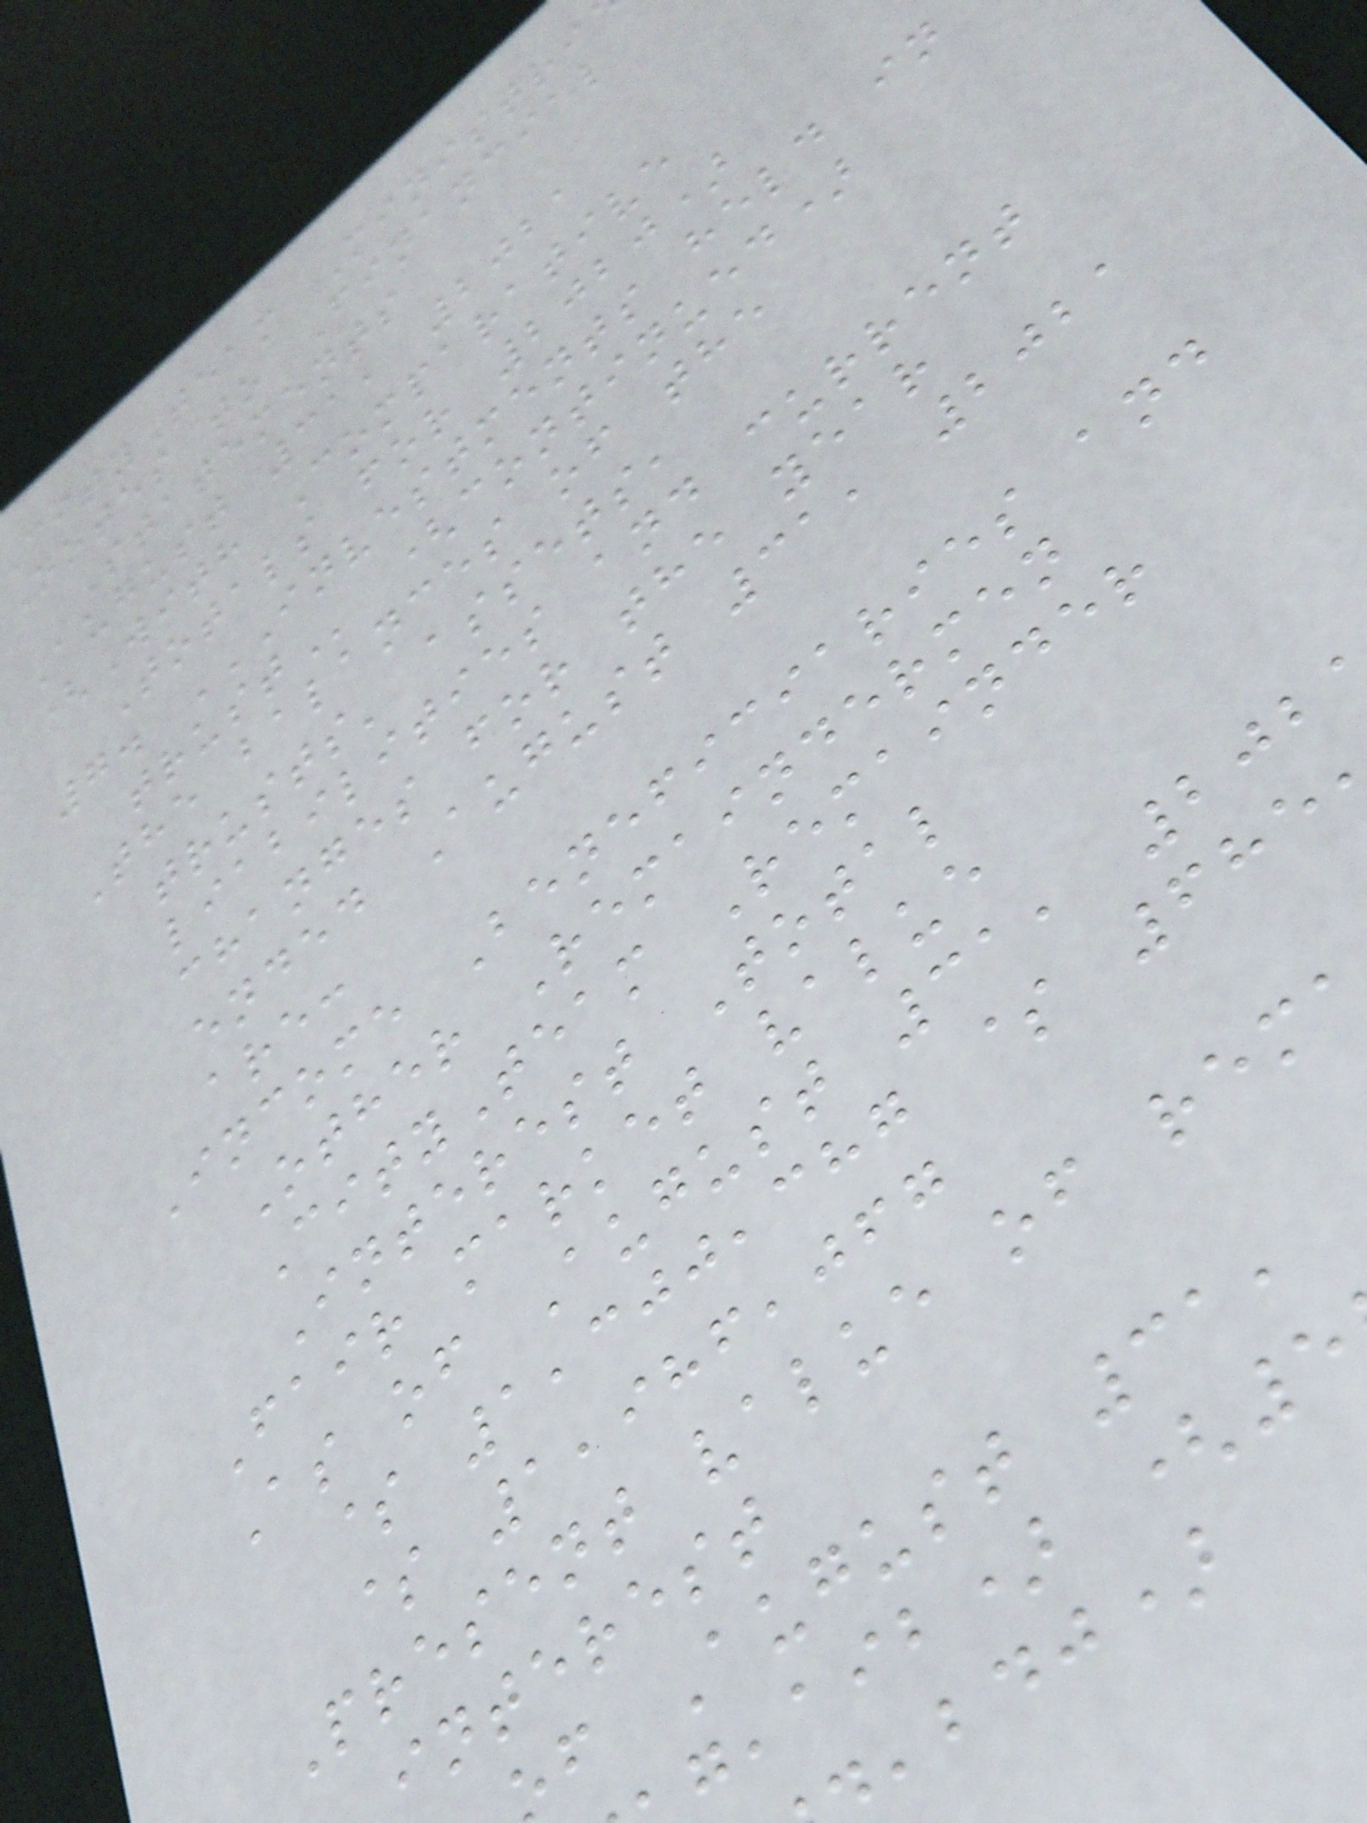ityTeam Ministri
Notes to Financial
Statements
August 31, 2021
(With Comparative
Totals for 2020)
7. INVESTMENTS HELD IN
(continued)
The balances of the
trusts' assets,
liabilities and current
changes for the year
ended August 31, 2021
are:
Income Beneficiaries and
Other Remaindermen
CityTeam Remainder
Interest Total
Fair market value
As of August 31, 202
$ 1,300,387 $ 685
$ 1,986,067
Present value of rem
interest
f August 31,
,aib) (5
,bdj)
